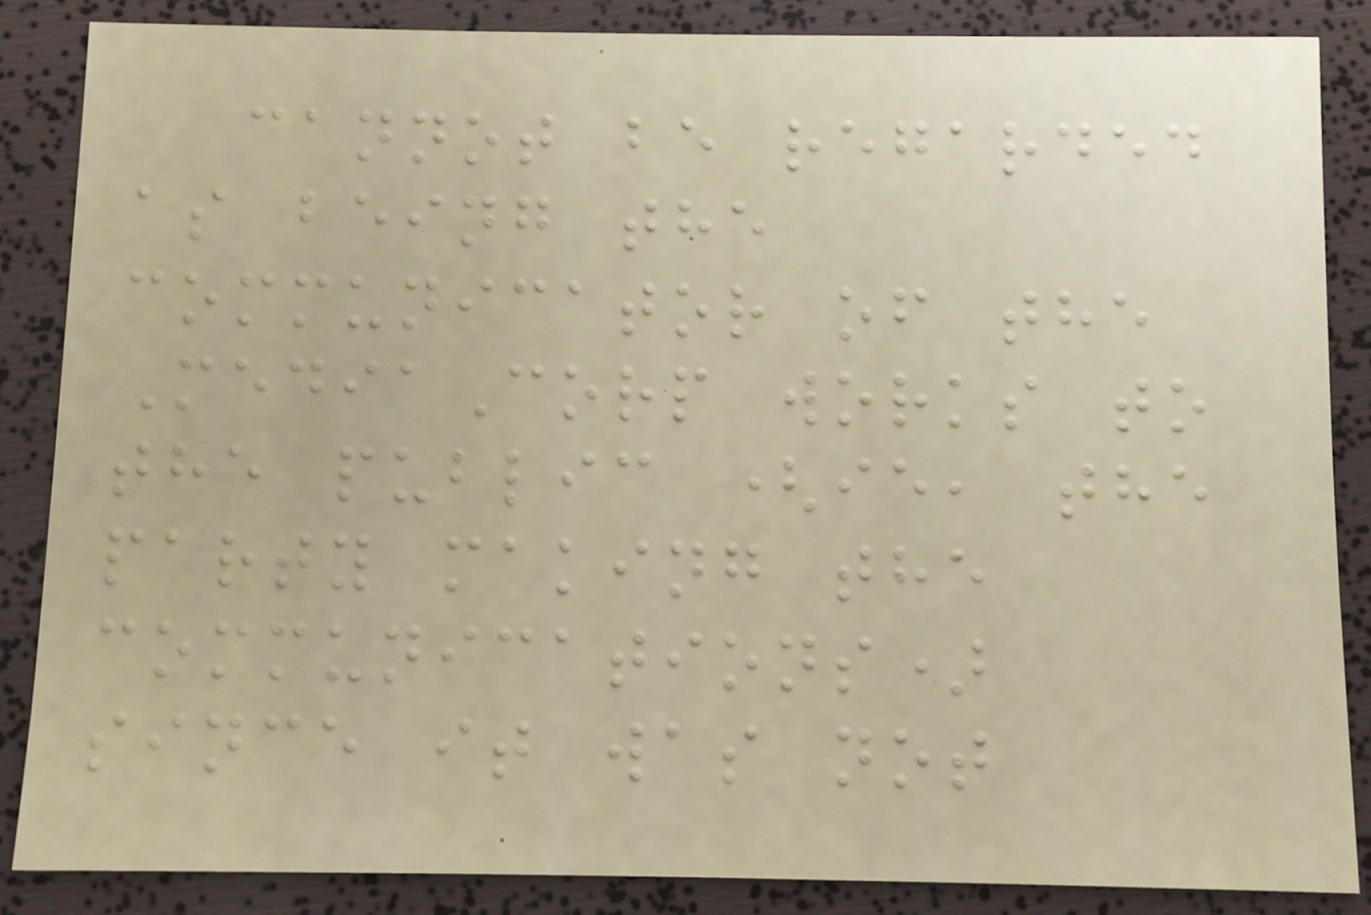cannot be regarded
as being the
communicator of the
MediaCorp works to
the public (ie, the
party making the
communications)
since it was not
